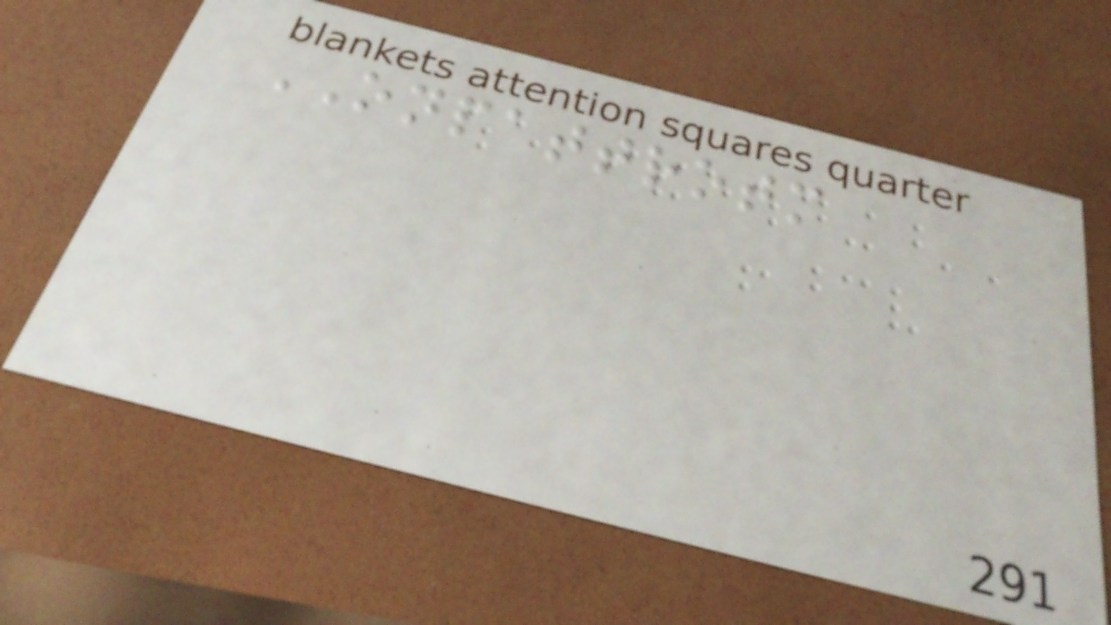ONPATTROTM
